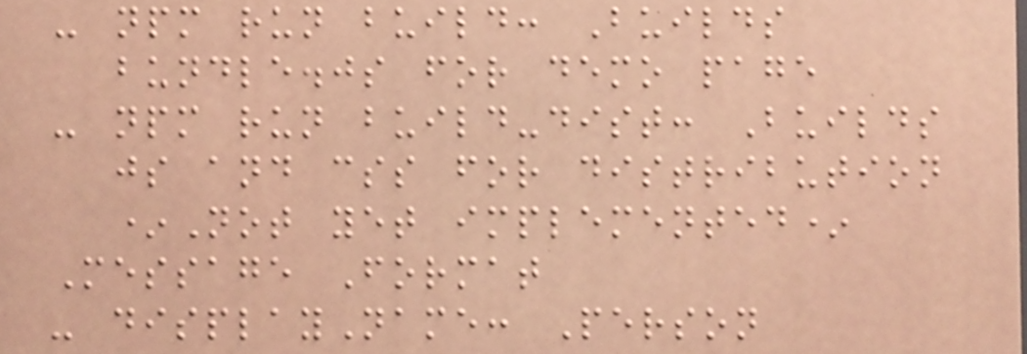- npm run build: Builds
bundle.js for demo page
- npm run build-dist: Builds
js and css for distribution
*Not yet implemented*
Message Format
- displayName: Person
